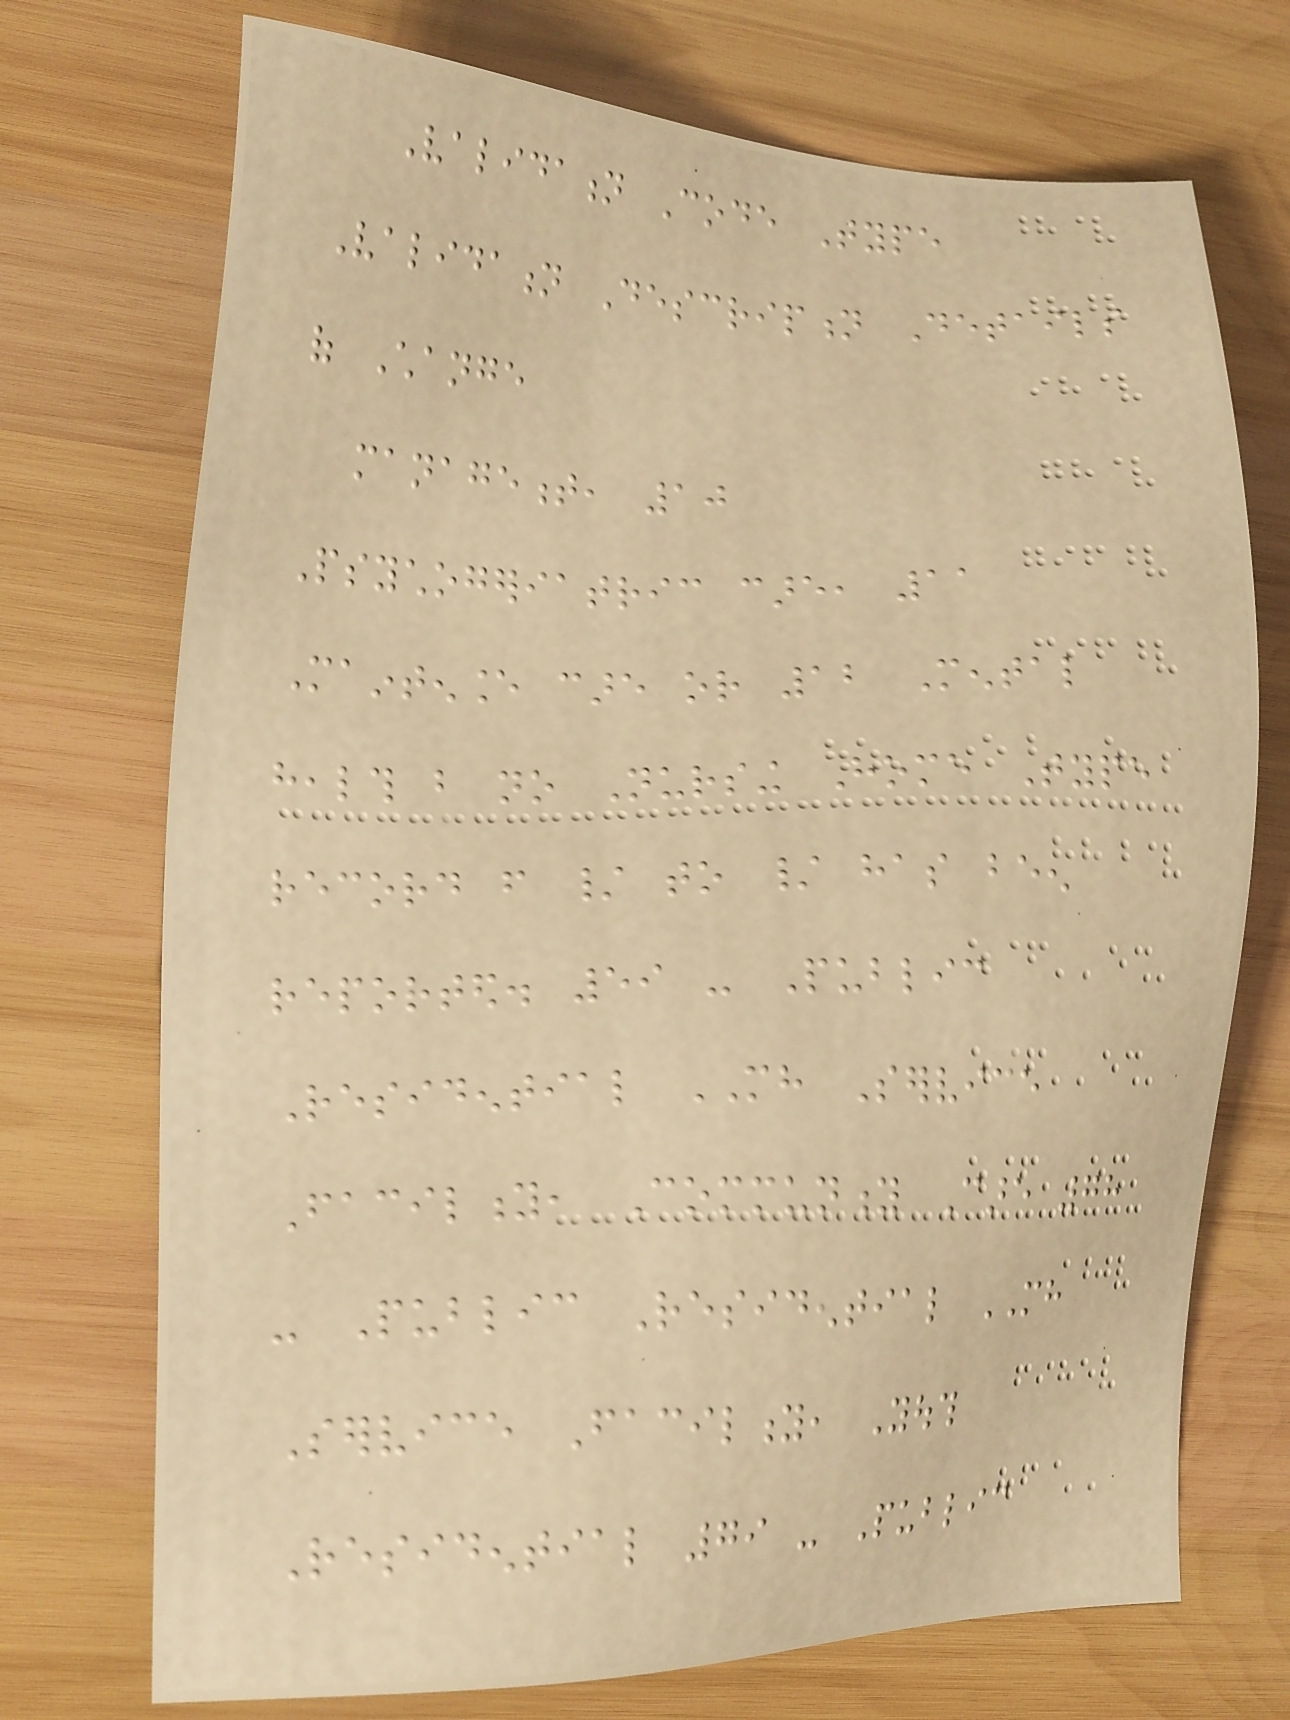Validation Code Type
Validation Description Details
of Change
management, 10
Psychogeriatric care, 11
Maintenance care or 12 Mental
health but no Nursing Home Type
record from / to / has been
reported. 59 - Public
Residential MH Service
Facility, Community Care 78
- Public Residential MH
Service Facility, Youth
Residential 79 - Public
